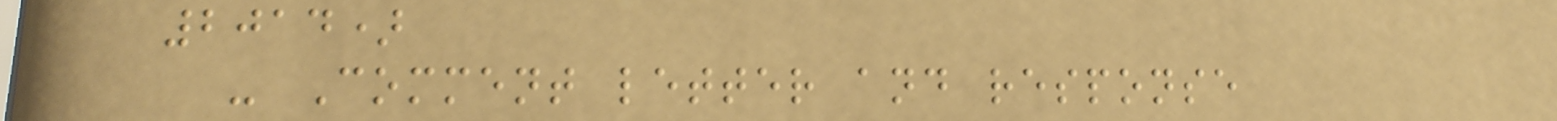2014)
- Comment letter and response
